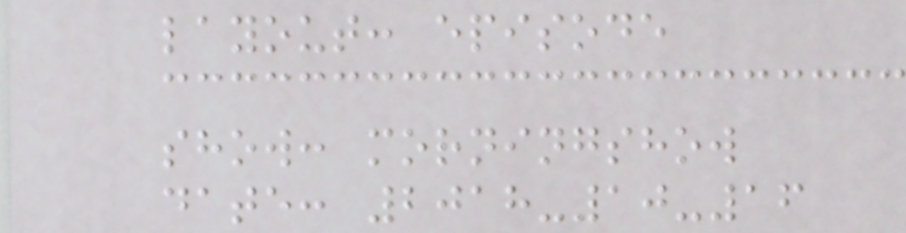layout: episode
show: morningshow
date: 2018-10-16
